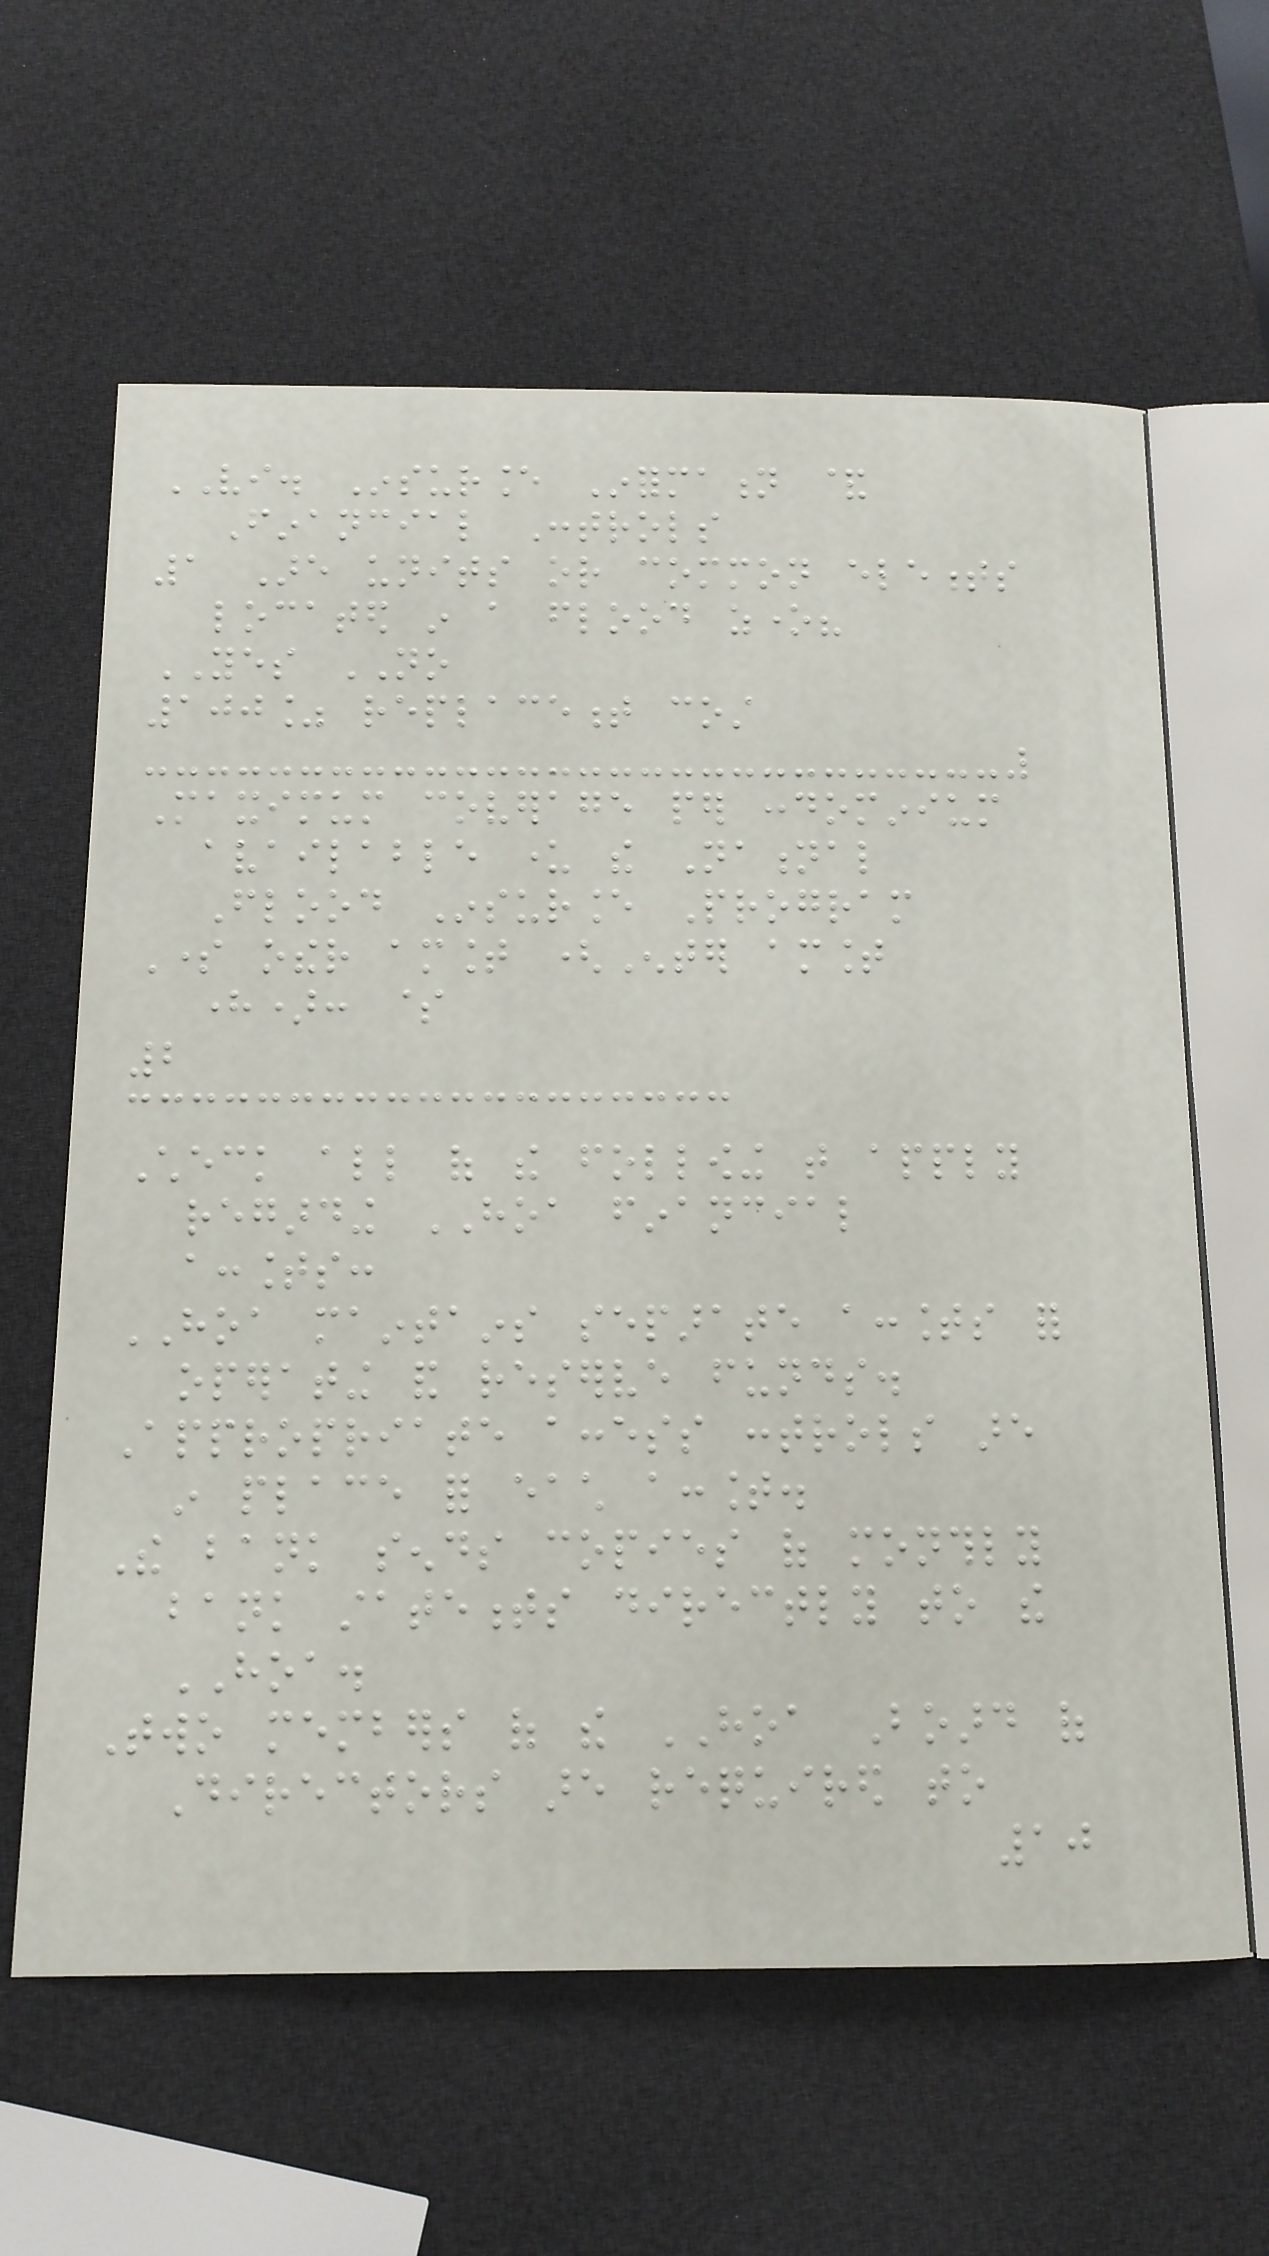VI. Insurance Information &
Financial Controls
1 Are units or common elements
located in a flood zone?
YES NO
100% replacement cost
Maximum coverage per condominium
available under the National
Flood Insurance Program
Some other amount (Enter amount
here): $
2
Check all of the following that apply
regarding HOA financial
accounts:
HOA maintains separate accounts for
operating and reserve funds.
Appropriate access controls are
in place for each account.
The bank sends copies of monthly
bank statements directly to the
HOA.
Two members of the HOA Board of
Directors are required to
10
